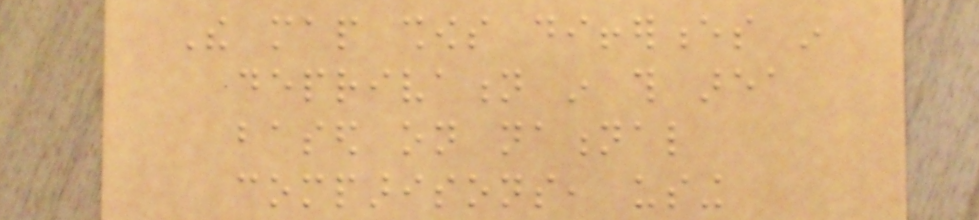The map shows differences in
deprivation in this area
based on national
comparisons, using
